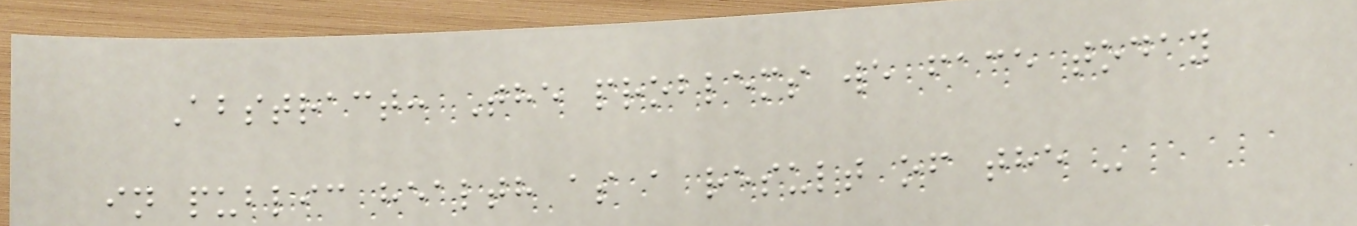Abstract: The problems we face today
in public health as a result of the -
